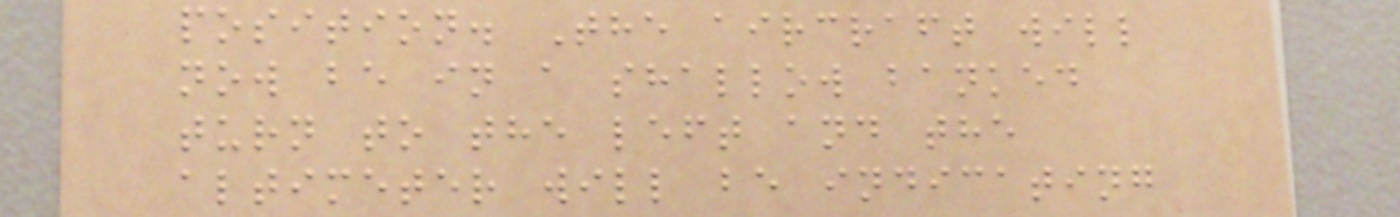position. The aircraft will
now be in a shallow banked
turn to the left and the
altimeter will be indicating
